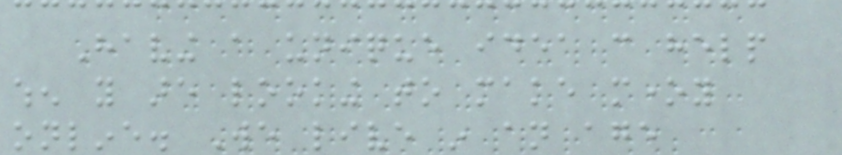Having a unique idea can help
when you are looking to make money
online. We live in an age
